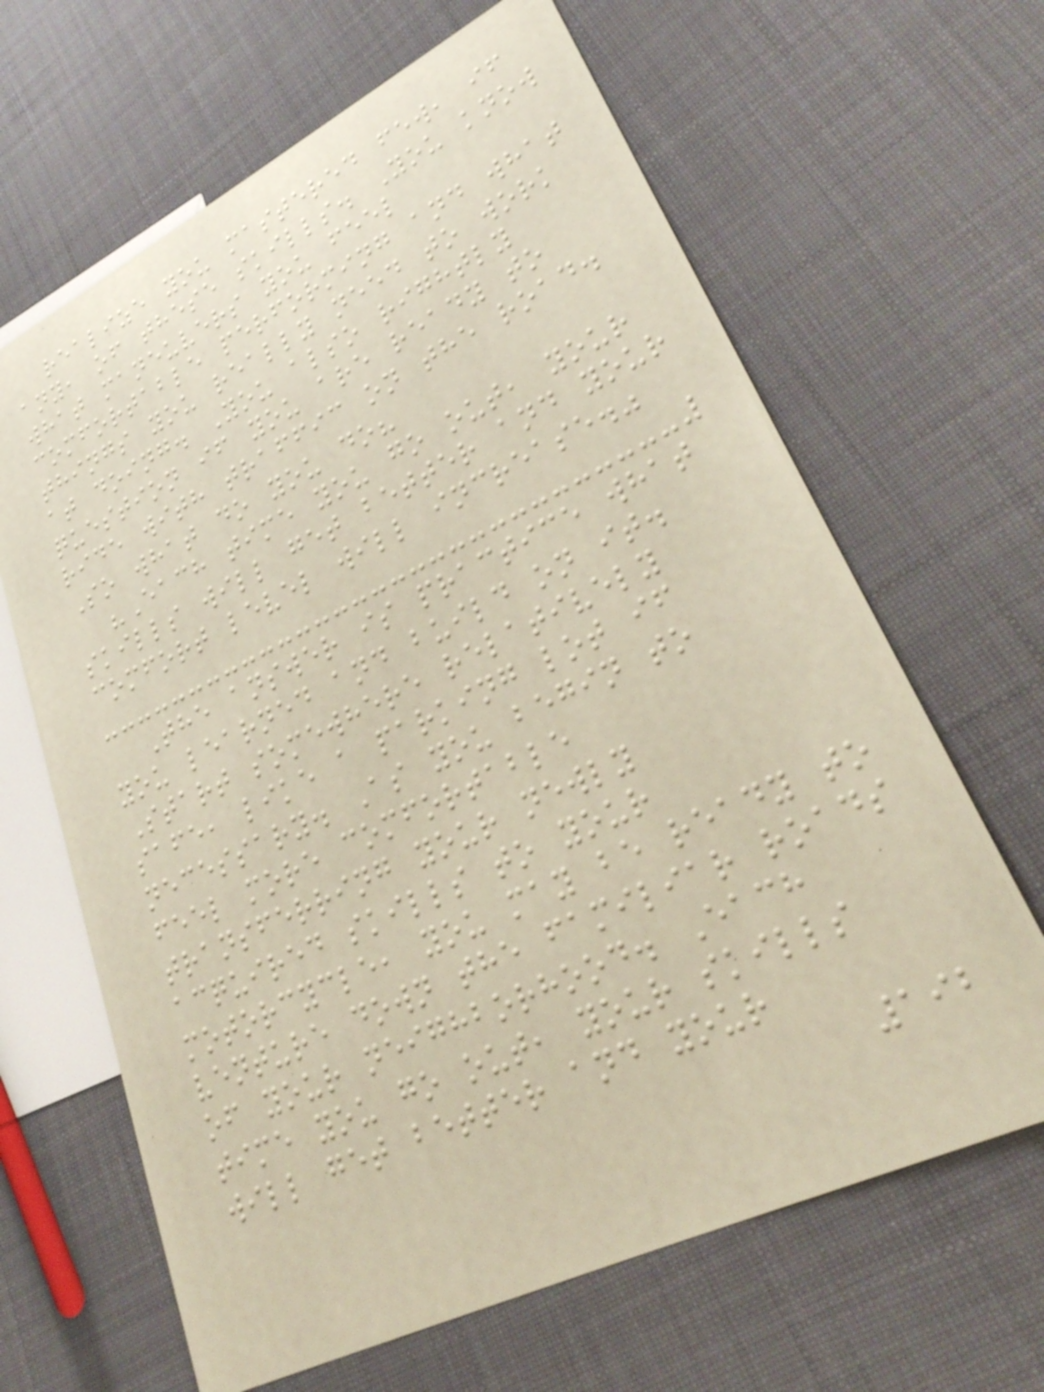realize you mastered few, if
any, of these skills. You know
what maneuvers you feel
comfortable performing and what
things you really need to work
at doing. You also rightly
question if you are ready to
ride with traffic on the road.
So what do you do?
"Each time you go out, your
skills will get better and your
comfort level will increase."
The answer is practice what
you learned and build on it.
Start somewhere relatively
safe, like a parking lot if
necessary. As you begin to
feel more comfortable
transferring your newly
acquired skills to your
motorcycle, you may be ready to
venture down the familiar roads
of your neighborhood. Each
time you go out, your skills
will get better and your
192
